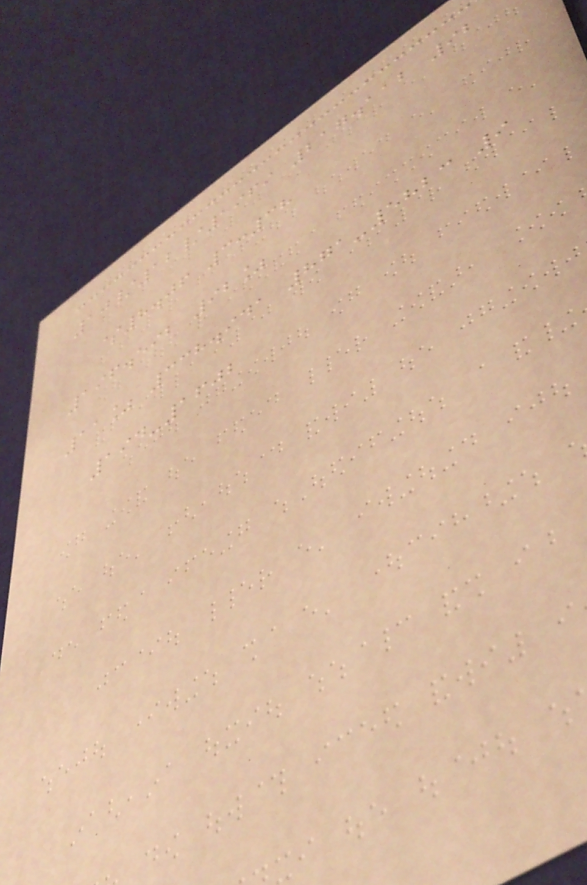10/12/1969 217.112 92
$8.06 3:38
196.592 92%
11% 338.941 871-5823 9
194-1602
